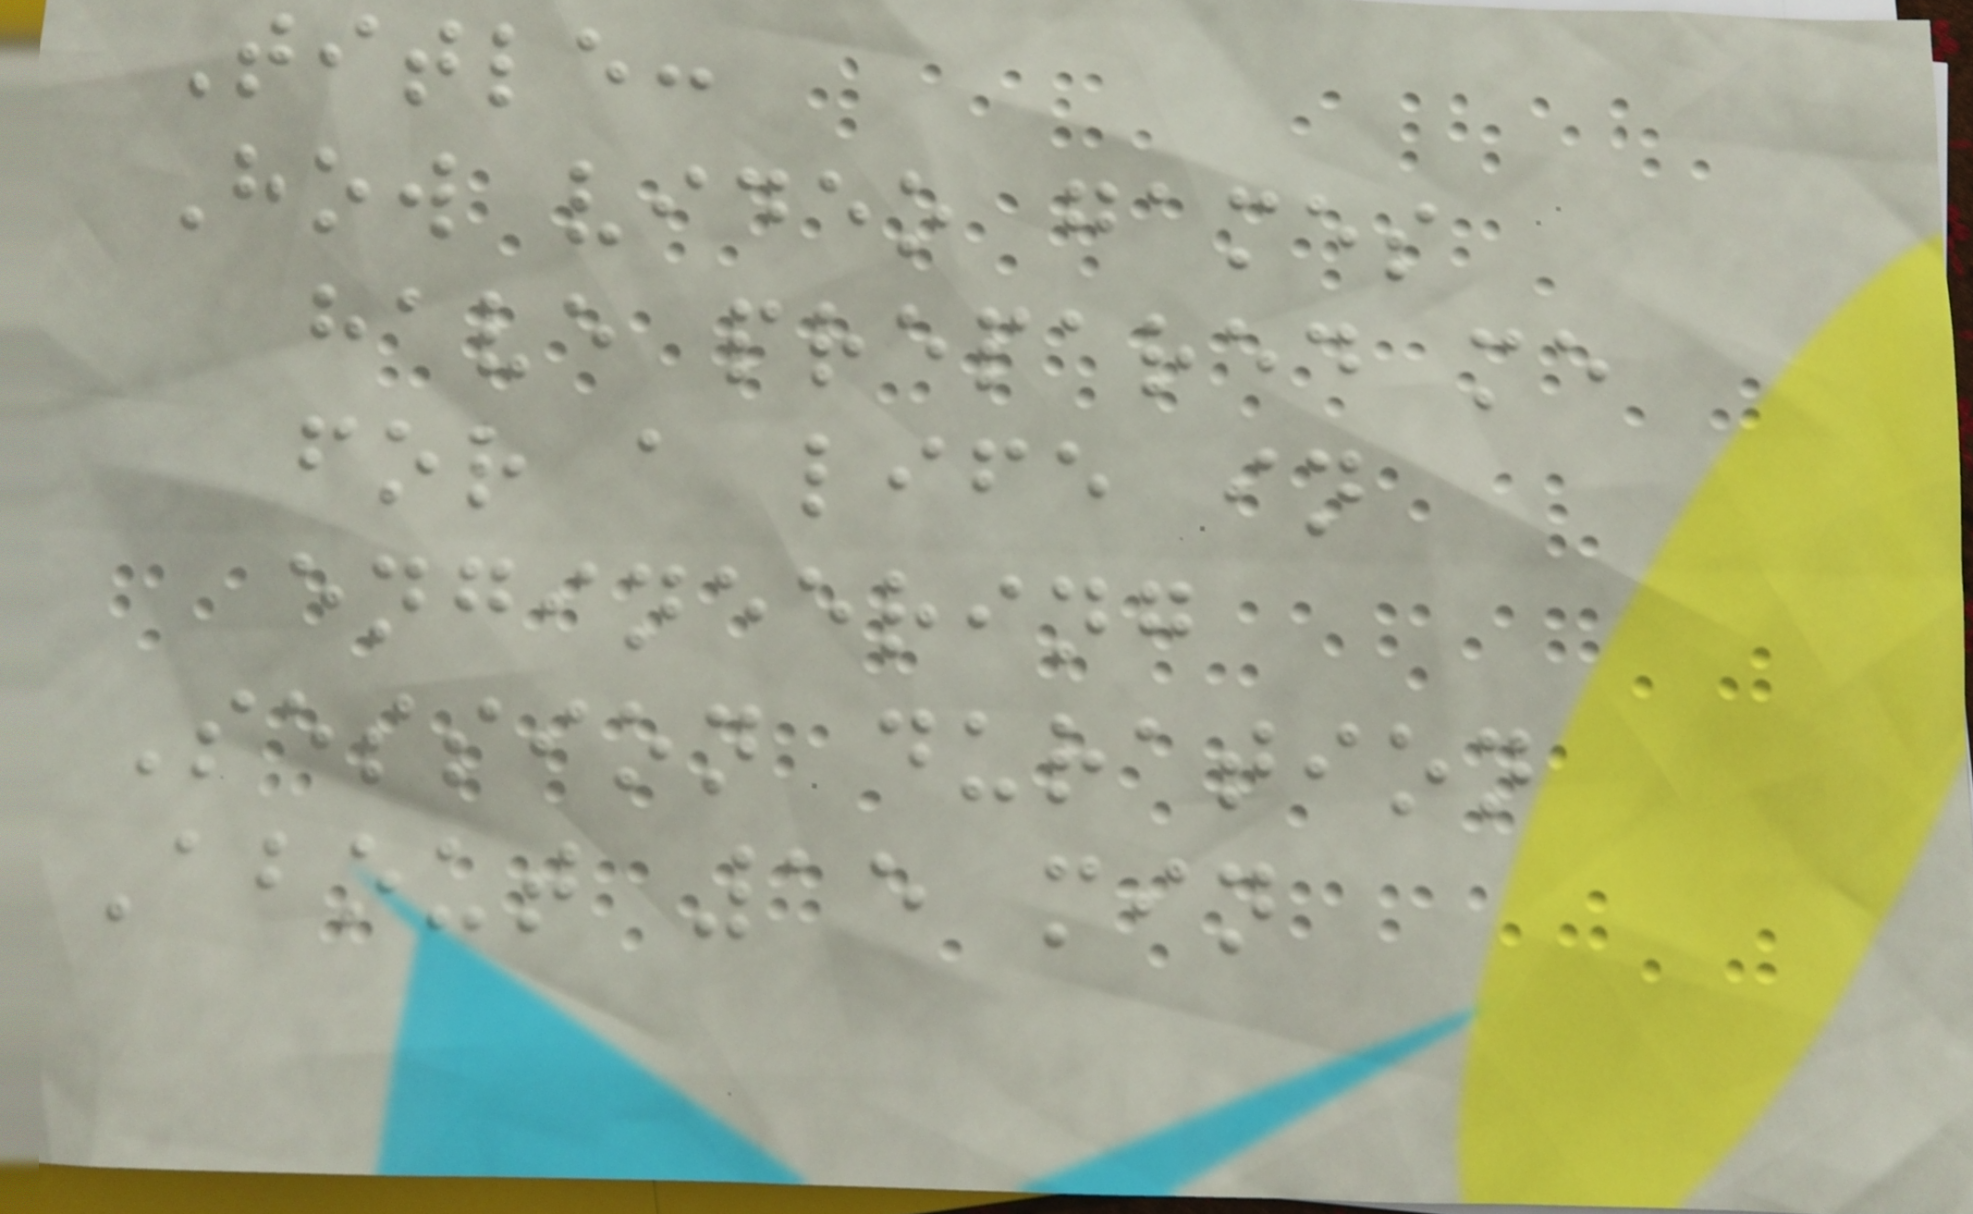Title:
How video games
have prepared me
for a life in
engineering
Session duration
About 15 min
